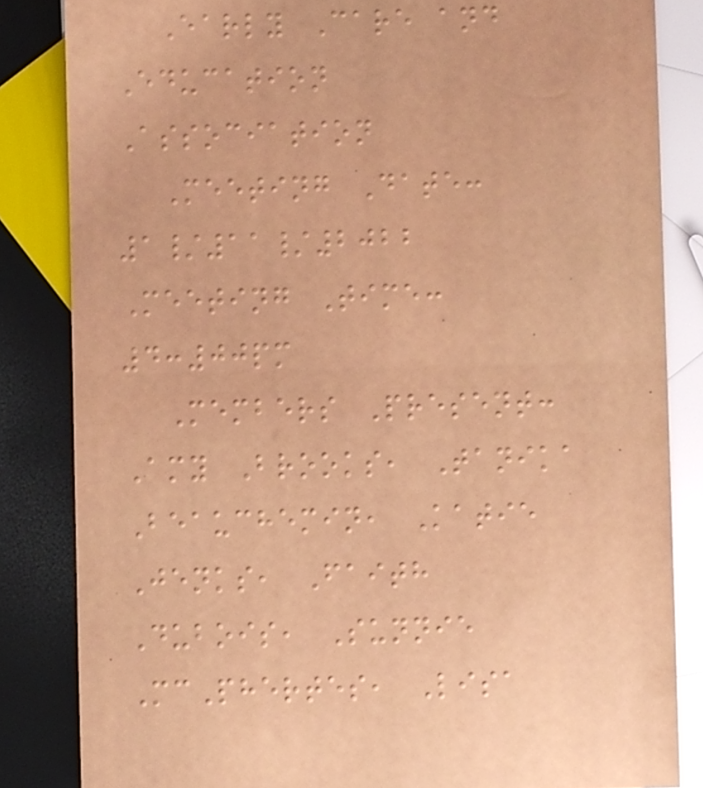Early Care and
Education
Association
Meeting Date:
1/11/2022
Meeting Time:
4:00pm
Members Present:
Amy Brooks, Tanika
Beauchemin, Katie
Jenks, Faith
Dubois, Sunnie
McPhertes, Lisa
